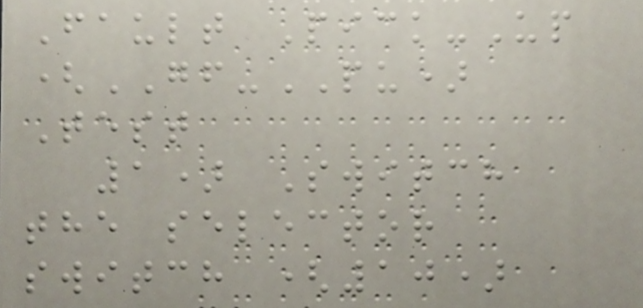Fault Pick-Up
(GF-PU)
Test
1) Switch
the selector
switch (10)
